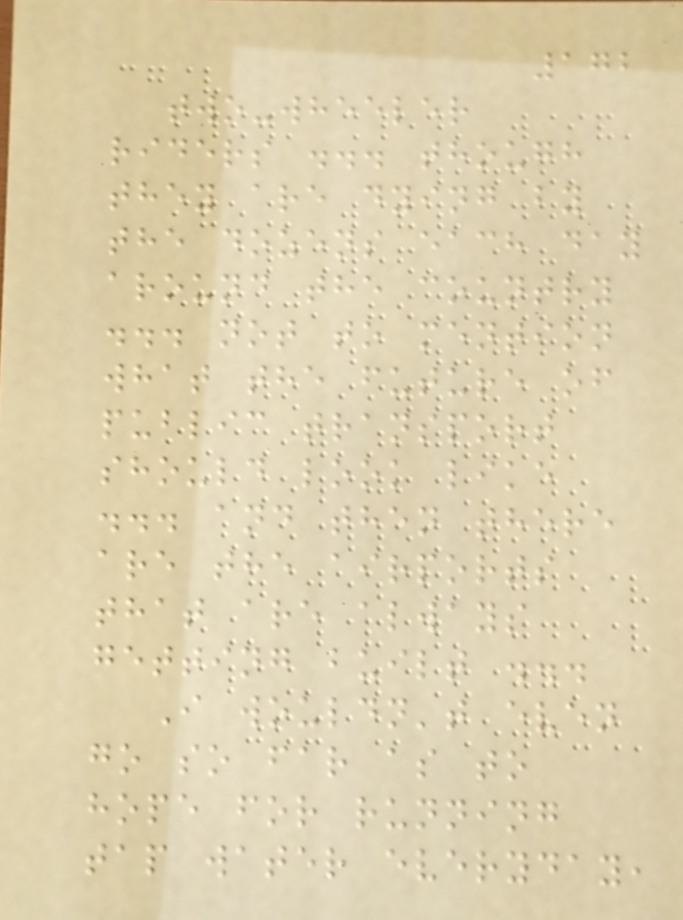172
two-wheeler
riders ... though
they are dying by
the dozens each day
around the country
... not to mention
what the future of
public transport
should look like
... and then there
are the airports
that are always
getting built ...
I wouldn't even
go so far as to
hope for running
tap water everyday,
